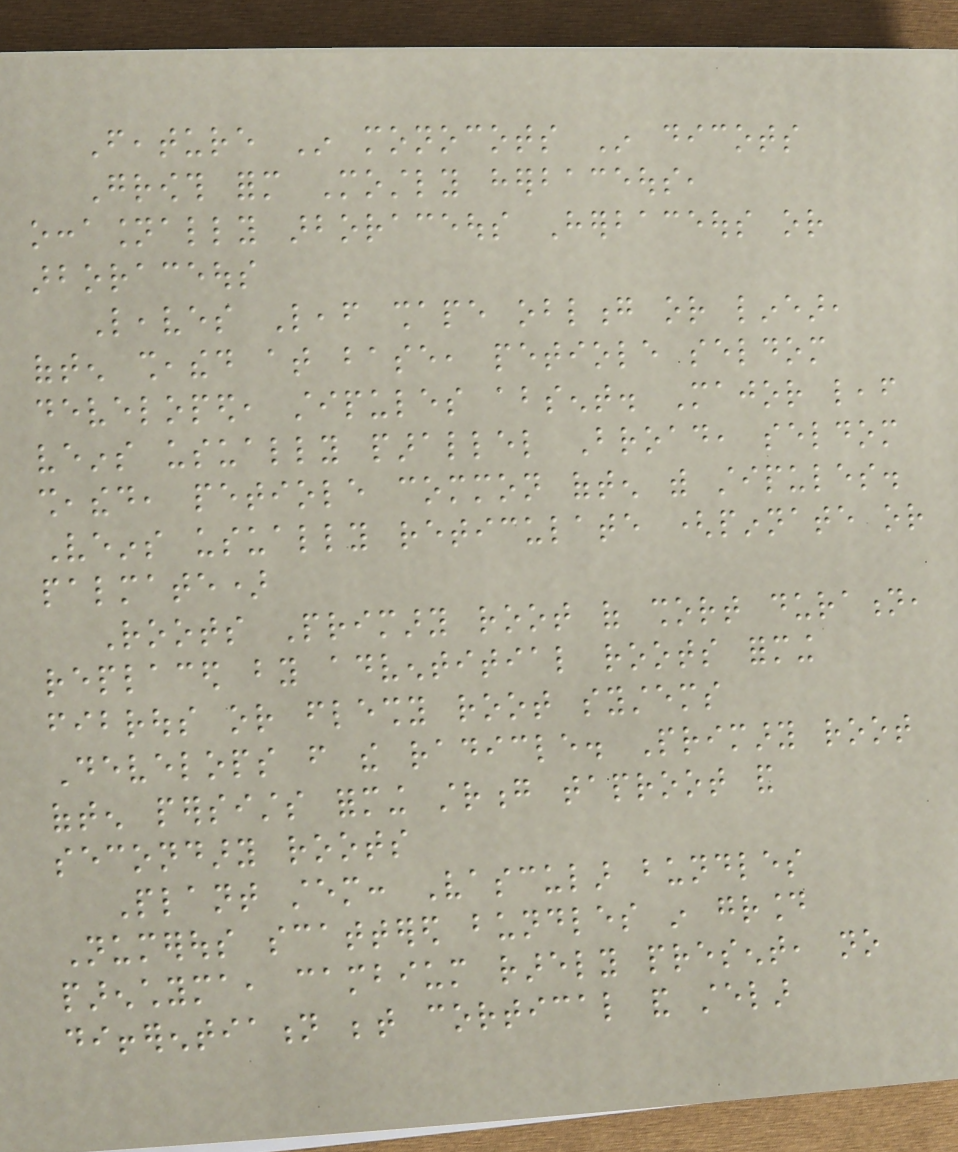Feature In monocots In dicots
Growth form Mostly herbaceous,
occasionally arboraceous Herbaceous or
arboraceous
Leaves Leaf shape oblong or linear,
often sheathed at base, petiole seldom
developed, stipules absent. Major leaf
veins usually parallel Broad, seldom
sheathed, petiole common often with stipules.
Veins usually reticulate (pinnate or
palmate)
Roots Primary root of short duration,
replaced by adventitial roots forming
fibrous or fleshy root systems
Develops from the radicle. Primary root
often persists forming strong taproot and
secondary roots
Plant stem: Vascular bundles
Numerous scattered bundles in ground
parenchyma, cambium rarely present, no
differentiation between cortical and stelar
